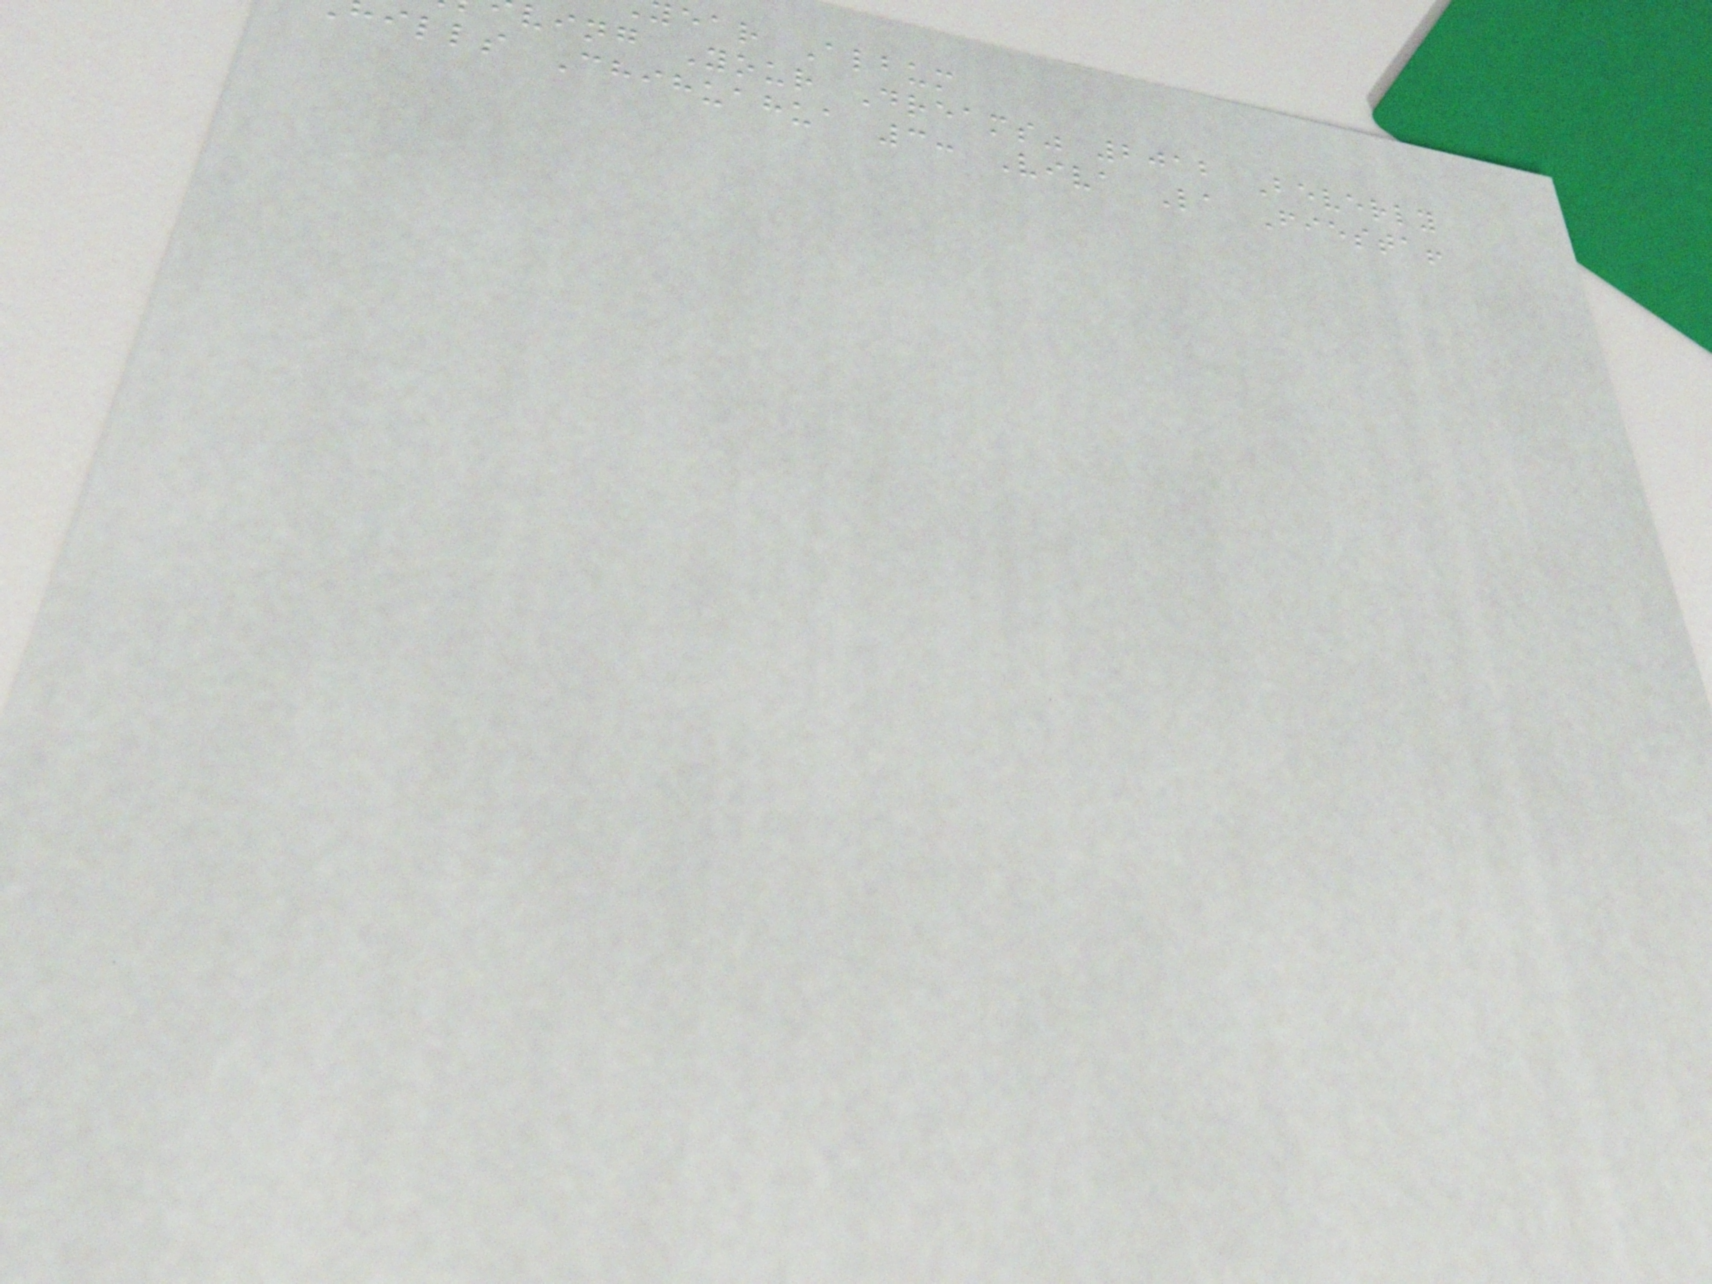ear Album
ving Your Dreams" 2012 Beverly
ills Chihuahua 3: Viva La Fiesta!
